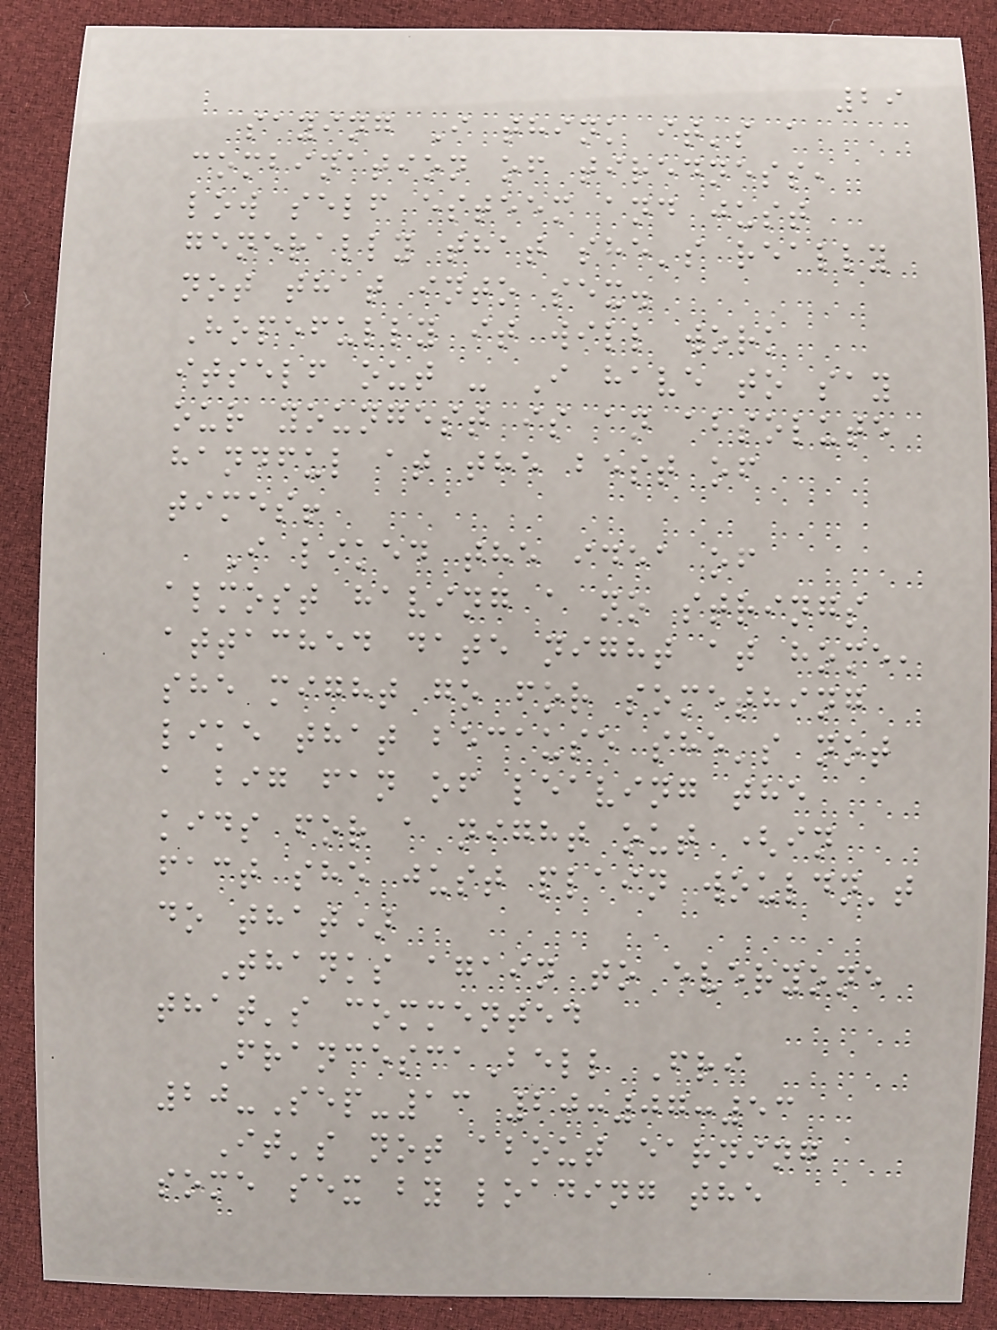29
saying I think it's a
combination of tiredness,
low self esteem and just
generally that she's really
not that into sex.
Hopefully it will work
itself out - I have to say
our youngest is an absolute
handful at the best of
times!
I liked the idea of
almost having a no strings
attached date night at home,
she might go for something
like that because she's not
a big fan of leaving the
kids for a night out (in
fact she just plain wouldn't
do that)
Thanks again to everyone
that's commented
FrancescaBell Fri
20-Sep-13 20:07:53
It's not about earning
some sex by loading the
